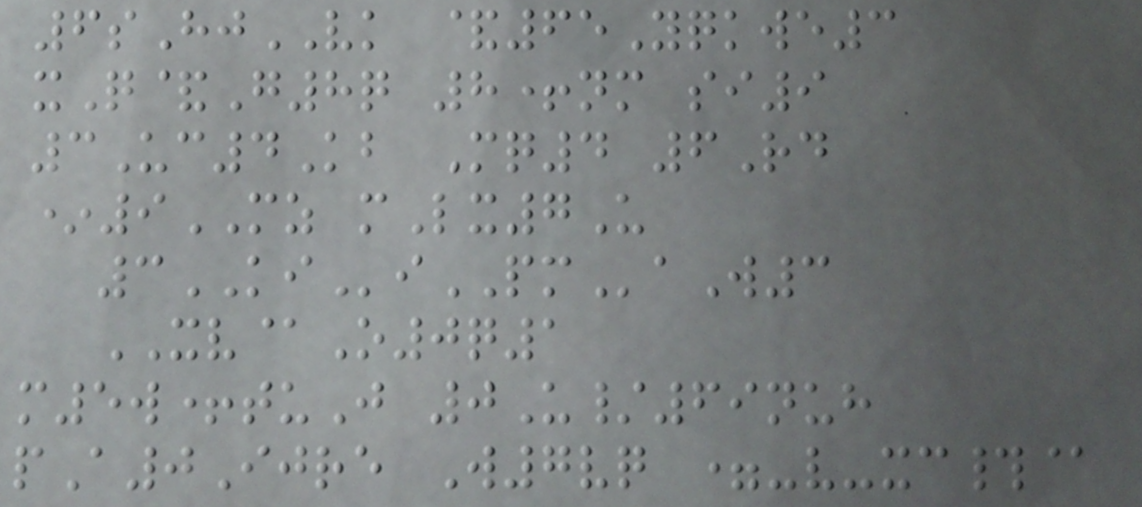6sHjVK &65Yqkwe3
xQ&G8q 8+nm si9
3Uc4Kb Mq4 6Rd
*9MZ mLx7U
3KIiPMaW3
XV@O0q1
m5w+tuJ 0U/69nuh
pA0Ijre W7vq =-v-xc#@
